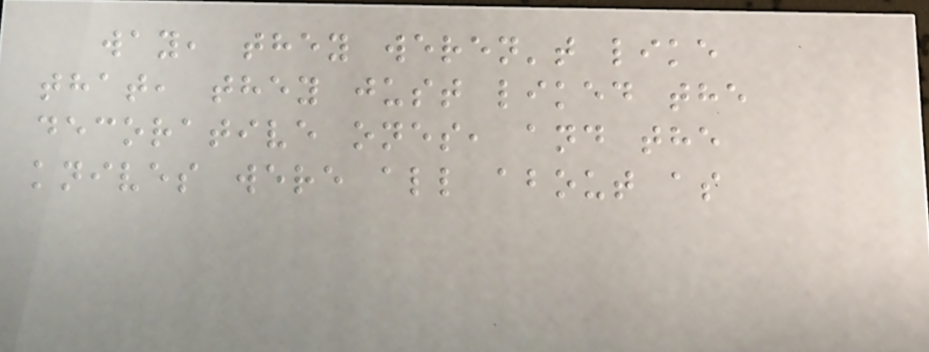way, they weren't like
that, they just liked the
decorative ones, and the
knives were all about as
